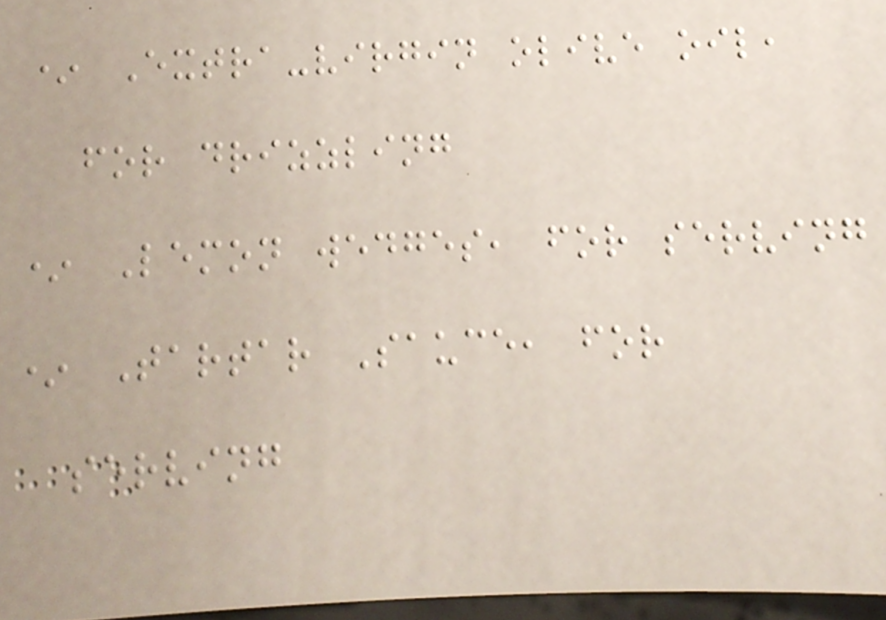* Extra-virgin olive oil,
for drizzling
* Lemon wedges, for serving
* Tartar Sauce, for
serving
